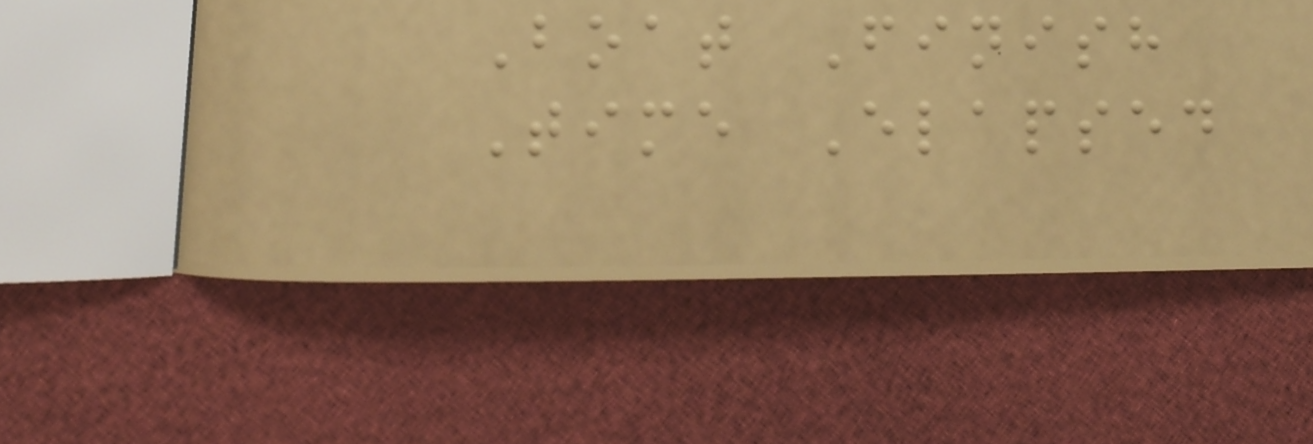Boat Finish
Time Elapsed
